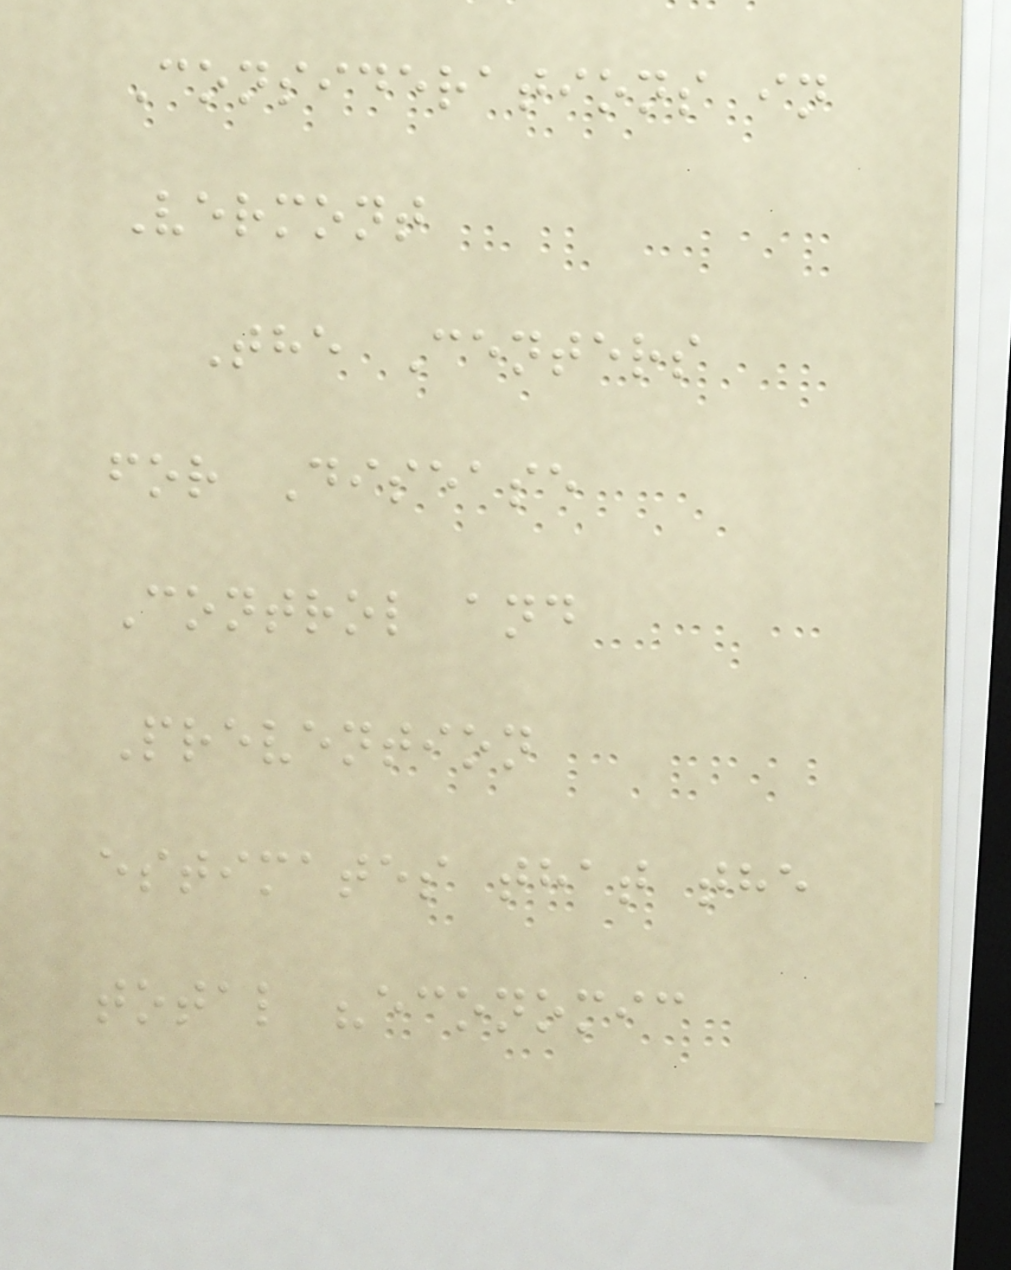Considerations in
Vermont
The Centers
for Disease
Control and
Prevention
estimates that the
total "economic
